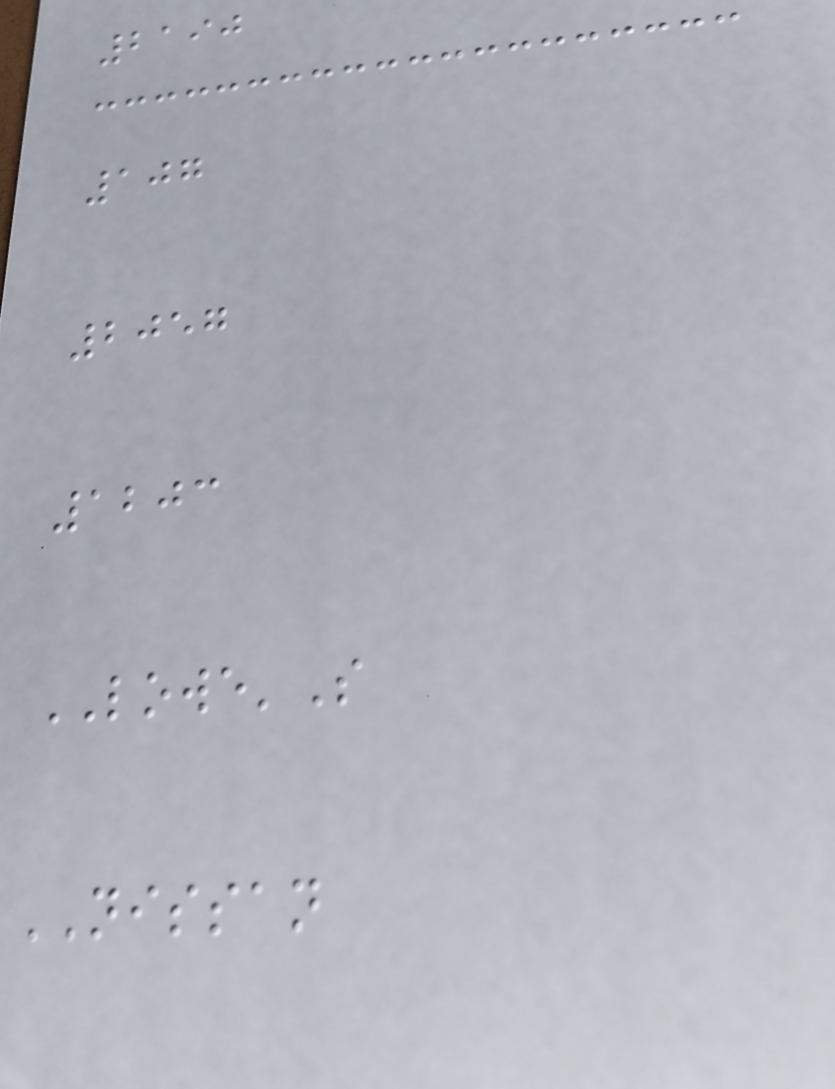2190
107
2057
1203
LOWE'S
NISSAN
